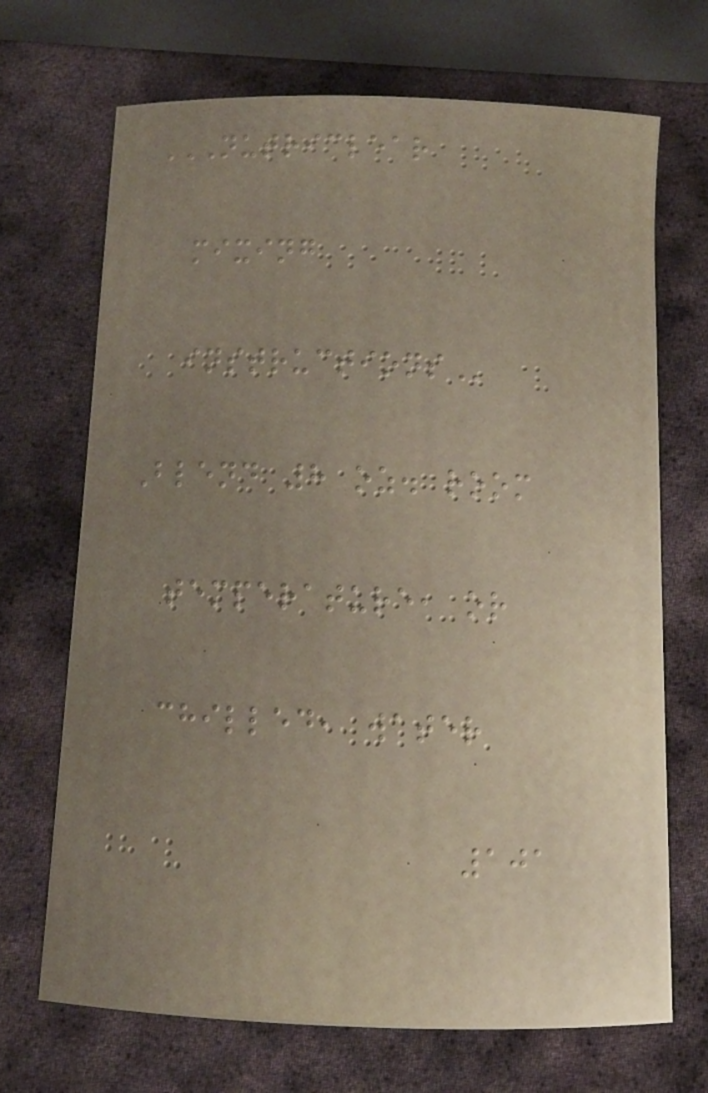NUTRICLEAR
MIXING
INSTRUCTIONS
Blend 8 oz. room
temperature, or
chilled, water
101
